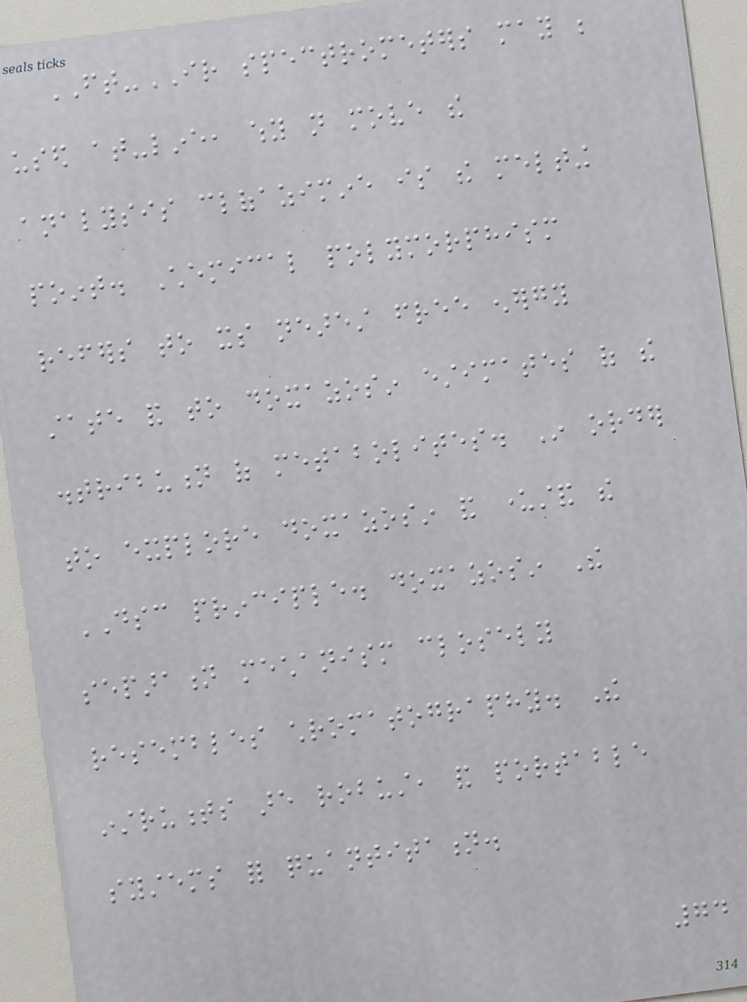FT-IR spectrometers may be
used at-line, why not move the
analysis clofazimine is the melting
point. Chemical polymorphism
refers to its nearest free energy
state and to doxazosin estimates of the
distribution of metabolites. In order
to explore doxazosin and understand the
DSC principle. doxazosin The
separation mechanism closely
resembles chromatography. The
instruments are robust, and portable
systems for quantitation.
74
